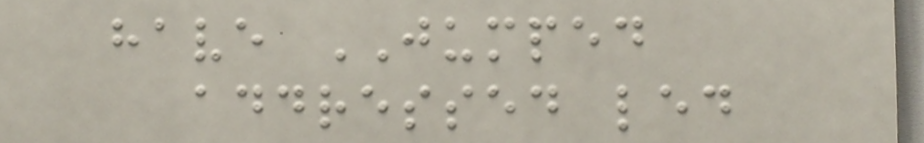have JUMPED
addressed led
